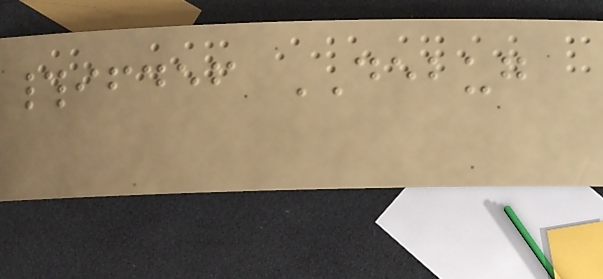#ifdef DEBUG
